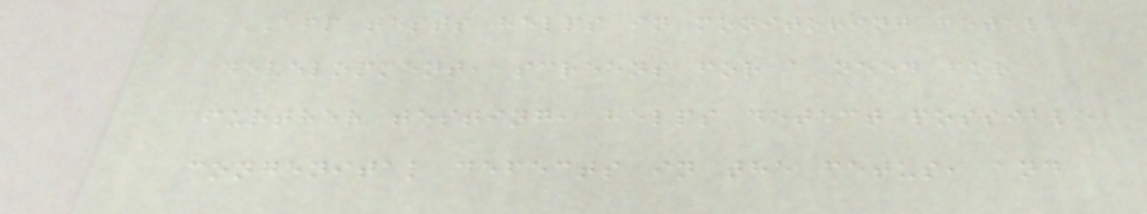AFP tests helps in monitoring fetal
development, screens for a need for
further testing, helps detect possible
congenital defects in the fetus, and
